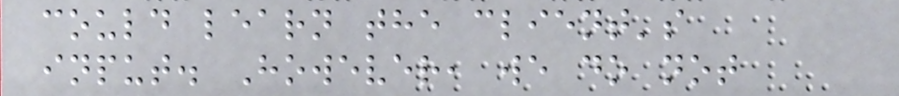could learn the client's
input. However, we do not
